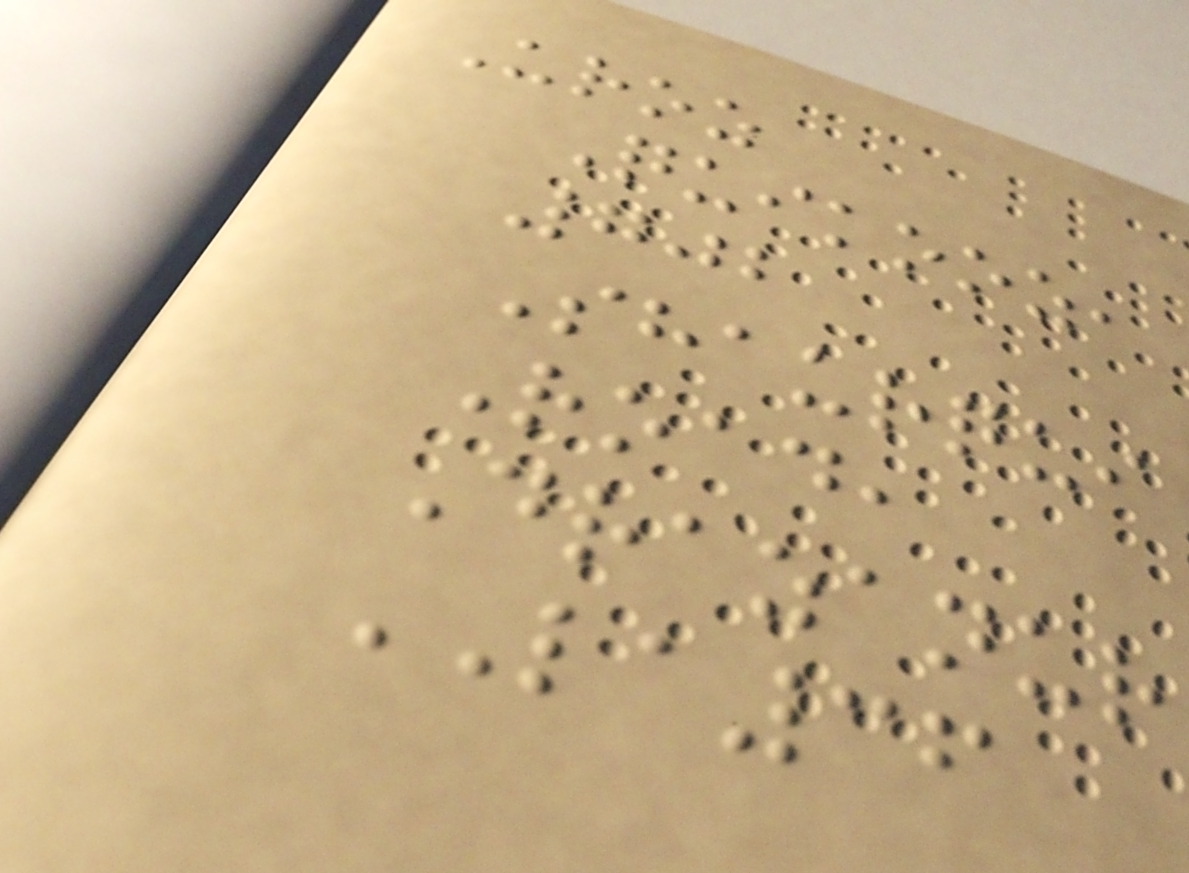Uroz
Quikooz,
702
Shaurqui
Road,
Drazanur
LA36
